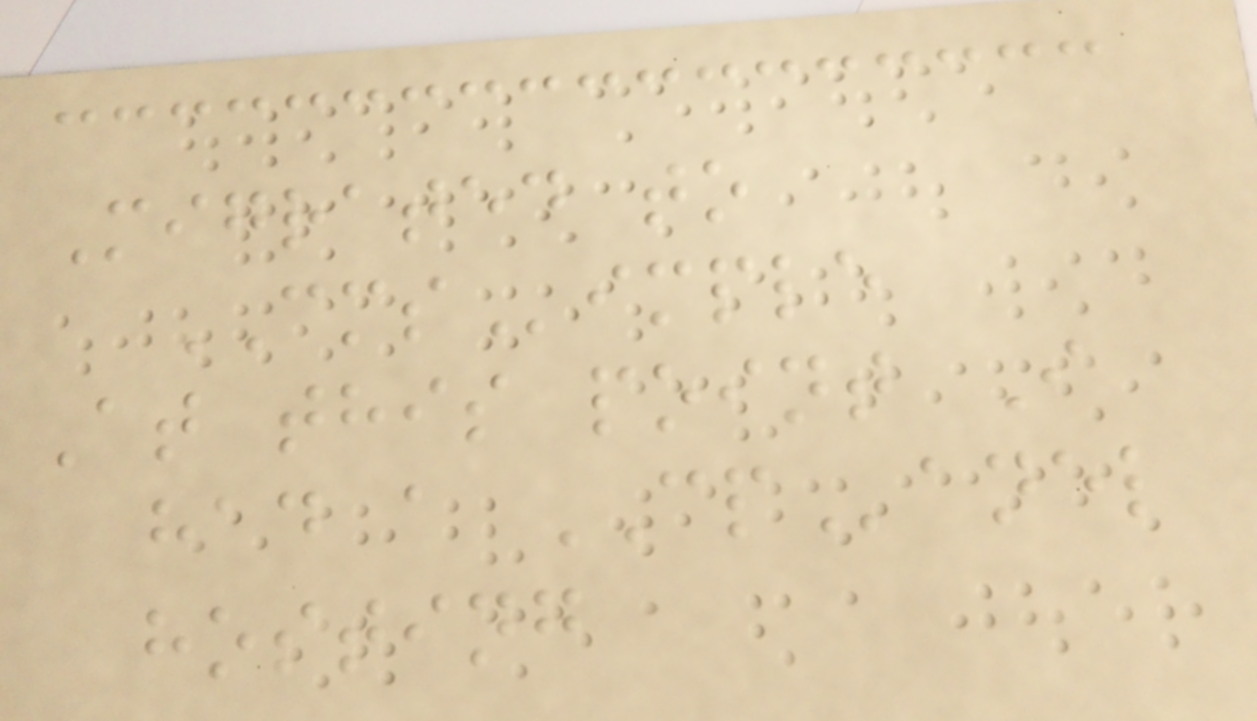Migrated to
CMSimple
At this point I
had a CPanel
hosting
